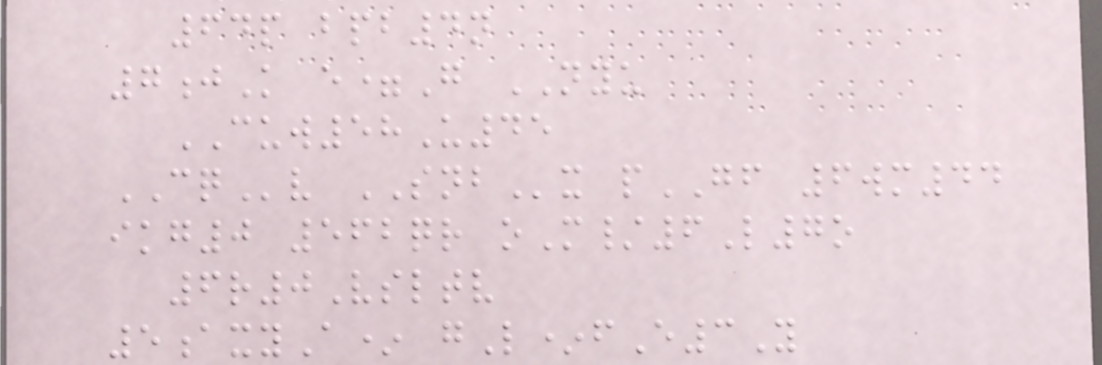64p bpb4n
7jK e=G NYU
CUW58U45
CQv SNBx pGF 6wm44
ikg0 562qr oM/6L7o
6r0Vsltv
5axyA* gL*fE3Y
